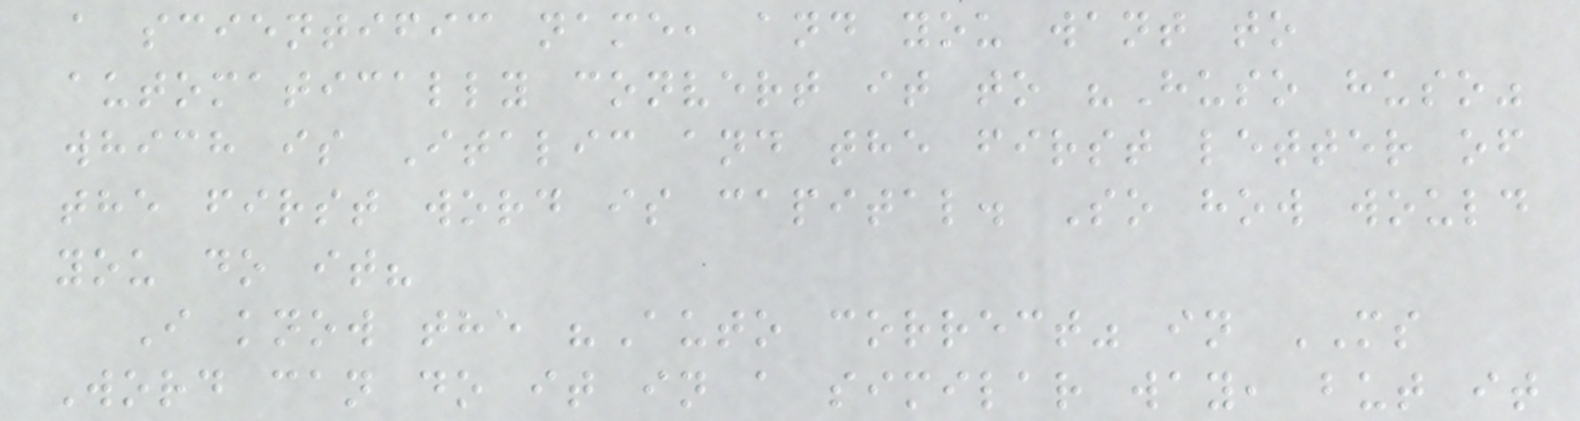a scientific name, and you want to
automatically convert it to "Huso huso"
which is Italic and the first letter of
the first word is capital. So how would
you do it?
I know the "Auto correct" in MS
Word can do it in a similar way, but it
